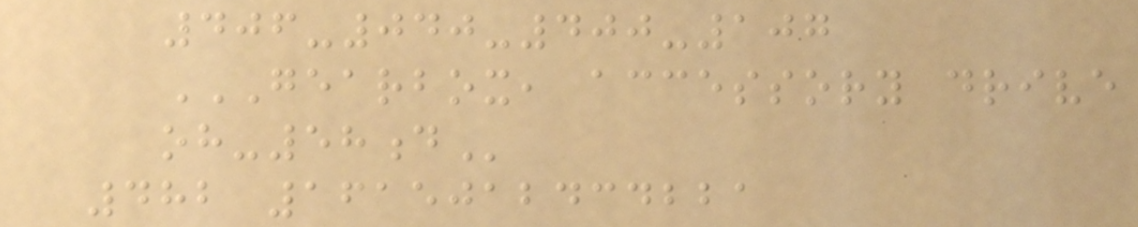406-040-400-107
GEARBOX, ACCESSORY DRIVE
OH-58D
482 1615012434221
